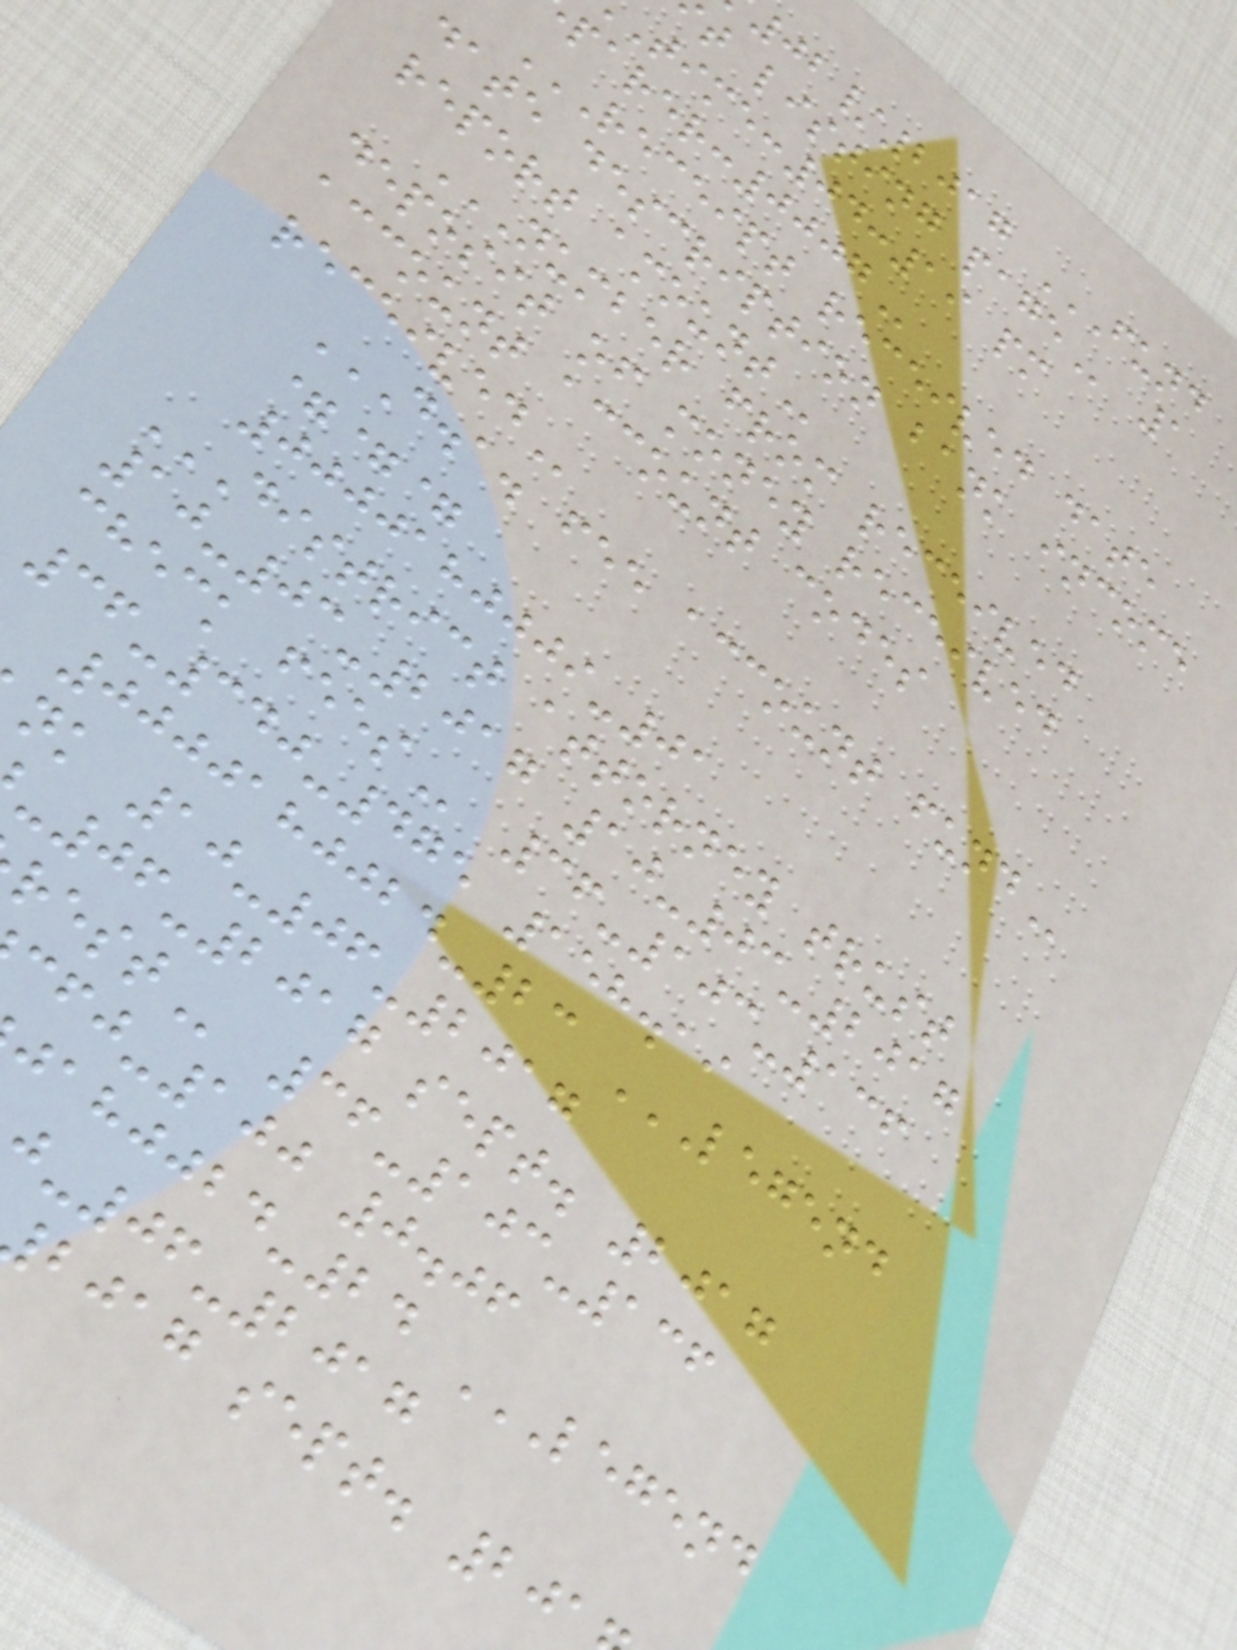t listing
time:04:19 pm
RECEIPT RECEIVED DATE
date description bank income
report
NUMBER FROM RECEIVED
deposit of money received
account account codes
D.A. FEE ACCOUNT FUND
===
0000180009-01
DISTRICT ATTORNEY TRUST
10-03-2017 10-03-2017
36-340-475 158.19
0000180024-23 LEGEND
nk 10-06-2017
-06-2017 sept. 2017
36-103-136
-100 0.06
-06-2017
bjag sept. 20
